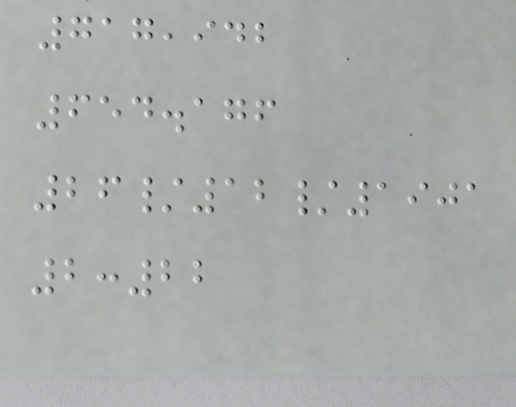717,942
654.176
26/12/1901
2:22
